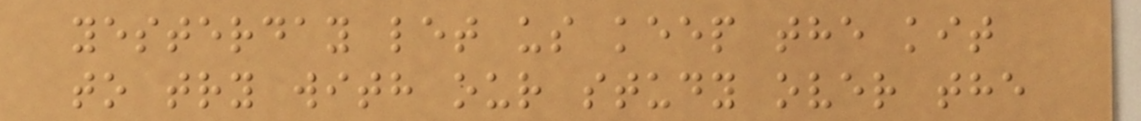yesterday let us keep the kit
to try with our study over the
